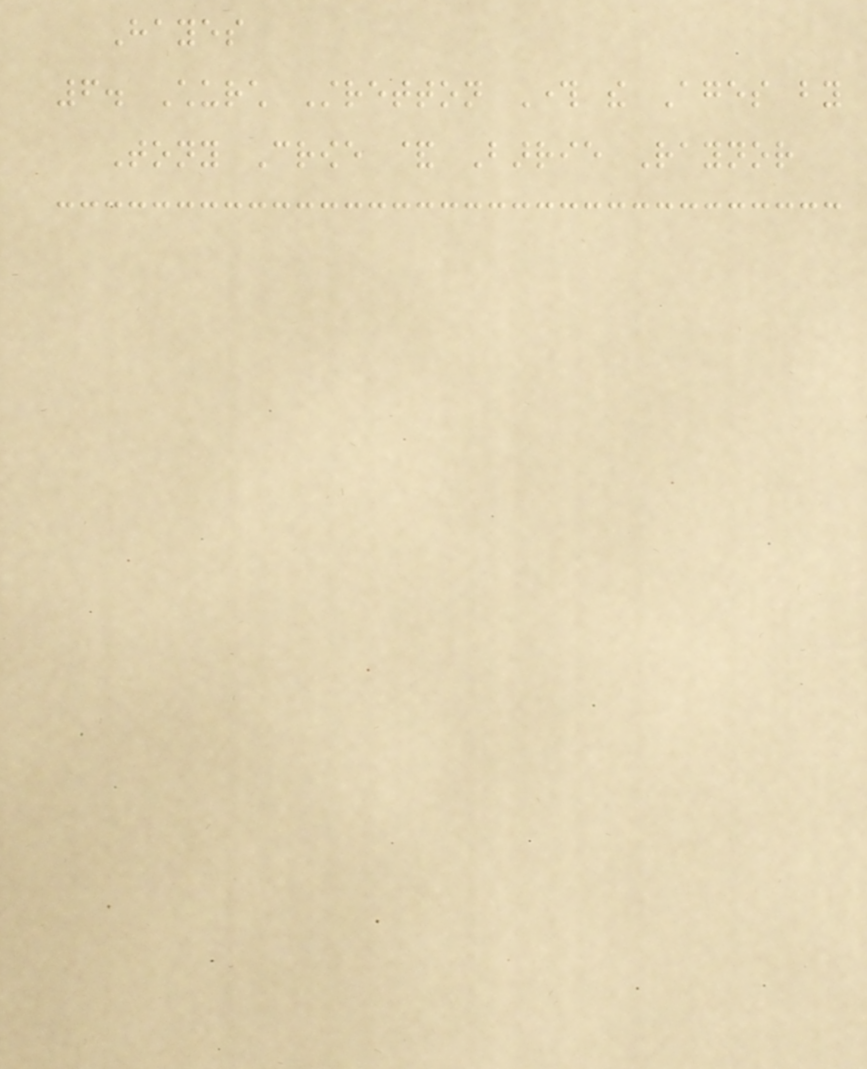Hayes
6. Church Stretton Through the Ages by
Tony Crowe & Barrie Raynor
